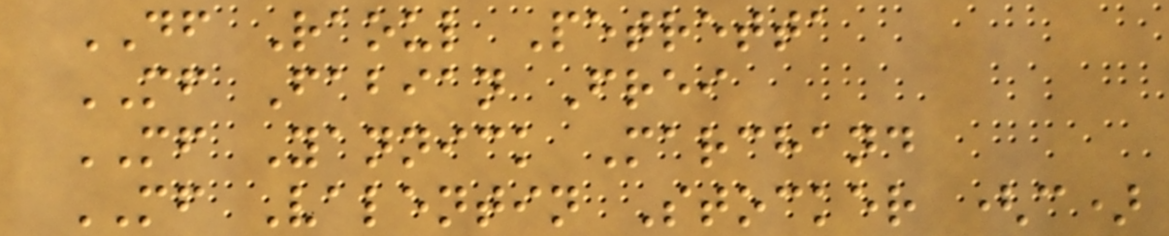DF Raoul Petretta
MF Fabian Frei
MF Yannick Marchand
MF Valentin Stocker (c)
